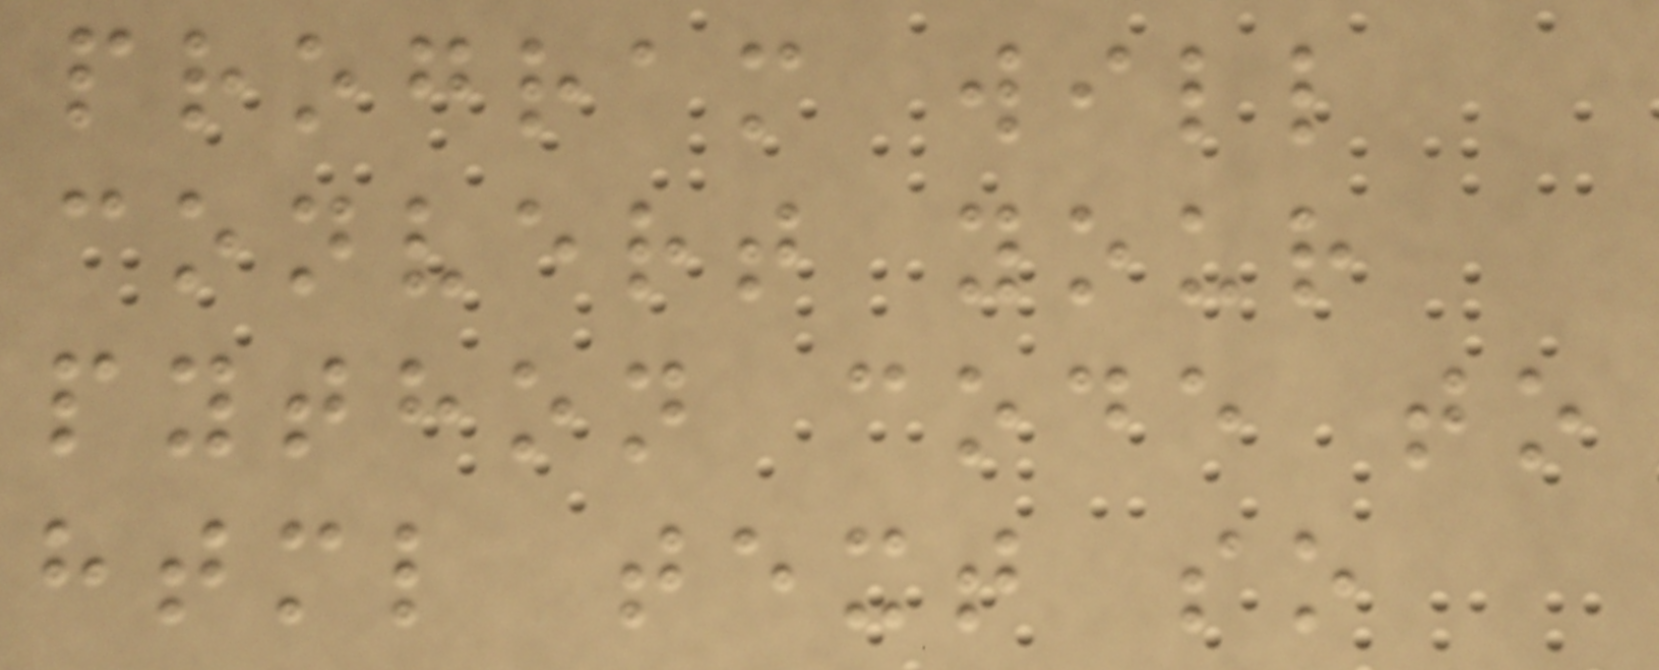program will
convert your
python code to
html text so
